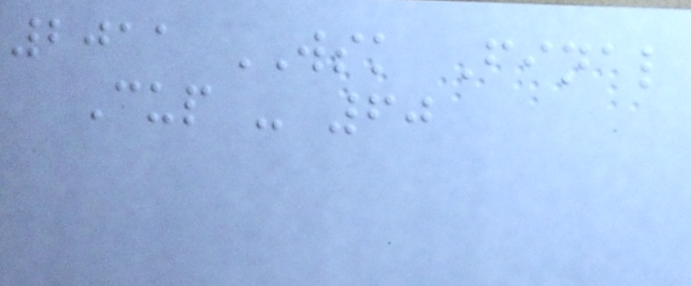2011 WSK Final
Cup - 60
